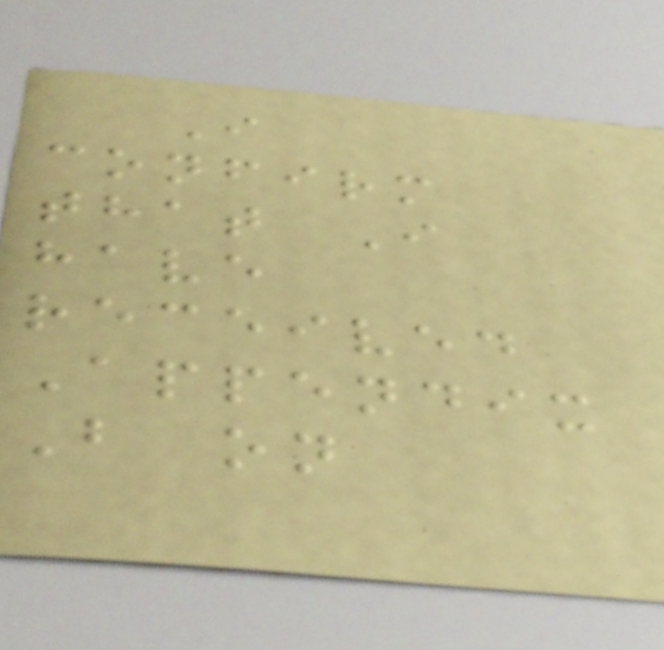I
confirm
that I
have
received
Appendix
B on
